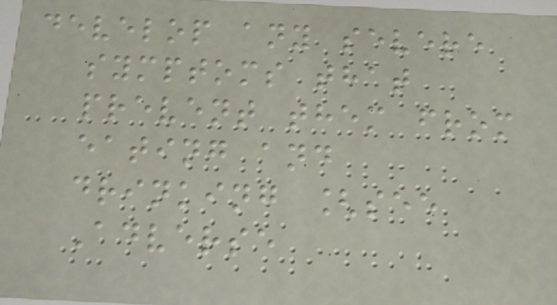develop any severe
symptoms that
prevent them from
eating and
drinking [see
Adverse
